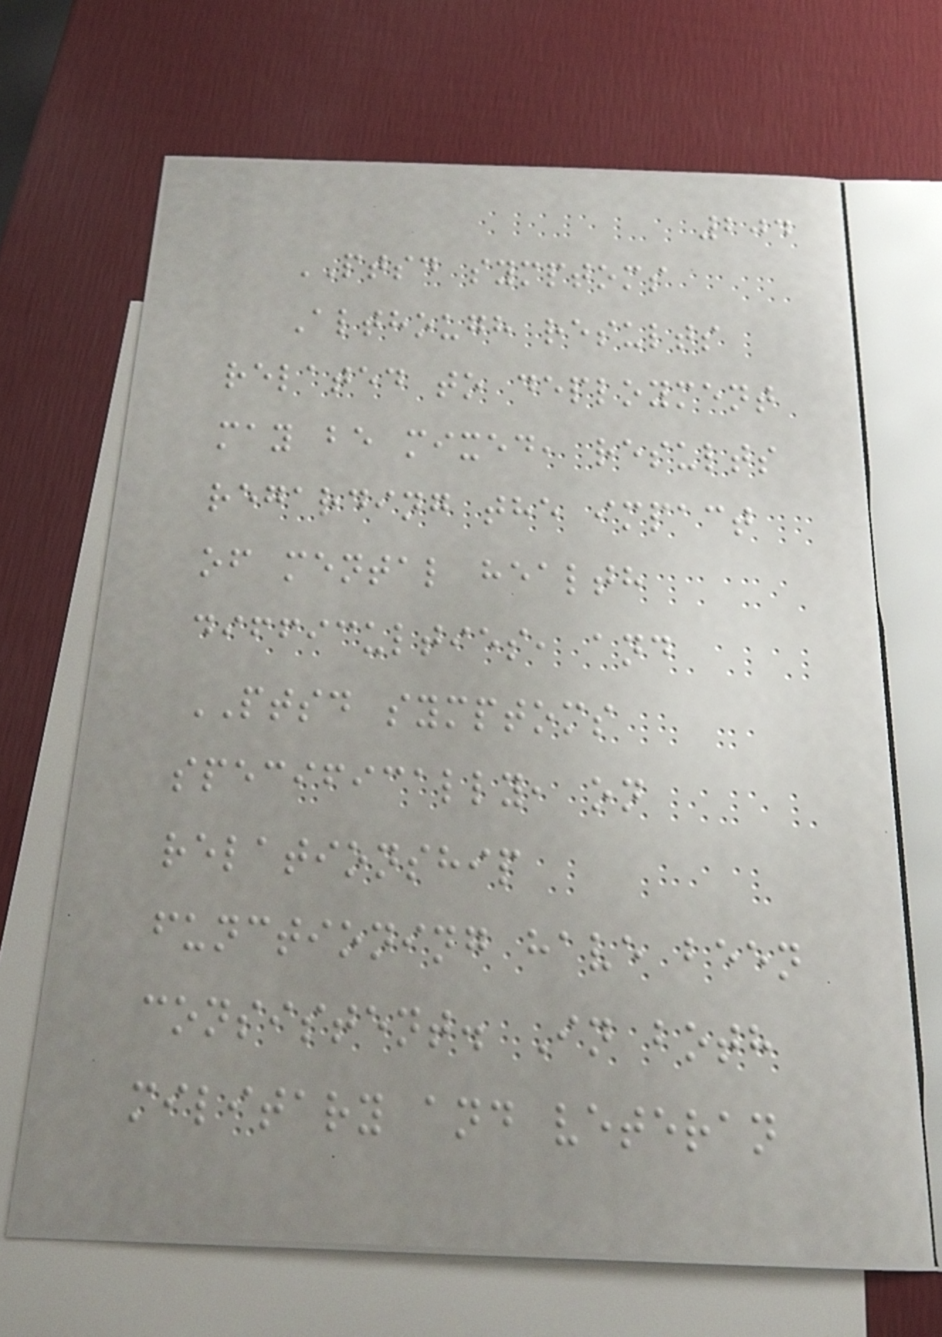204
PTSD symptoms
Although results
related to deployment
may be mixed, results
regarding the impact
of mental health
difficulties, and
PTSD symptoms
specifically, on
relationship
functioning have been
consistent. In both
military and veteran
